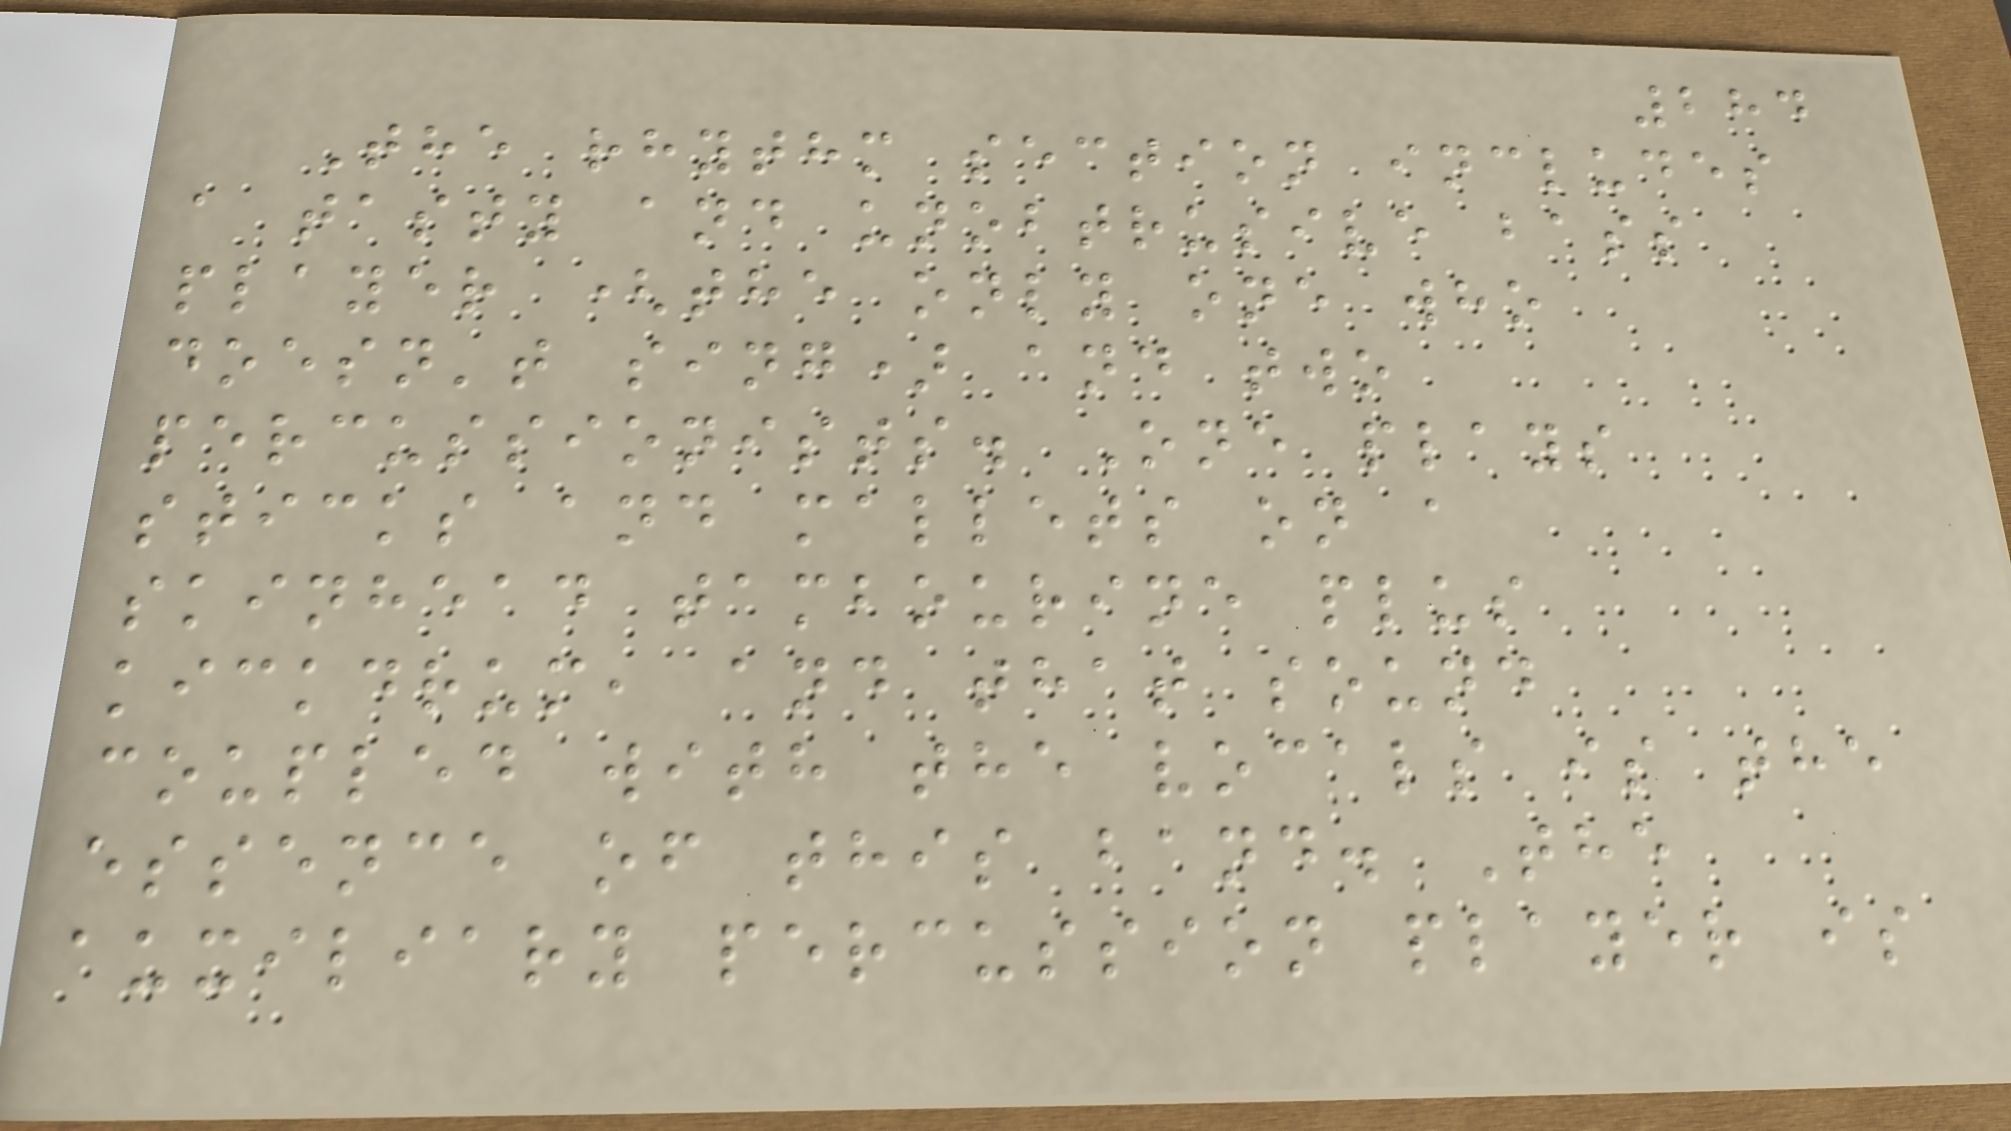284
The rhythm section includes
a tasty and unobtrusive bass
player (the only one who
doesn't sing) and two
percussionists. One plays
sticks and mallets on a
skinhead tambourine plus
kickdrum, and that sound
coupled with the vocals is the
essence of this band. The
auxiliary percussion player is
